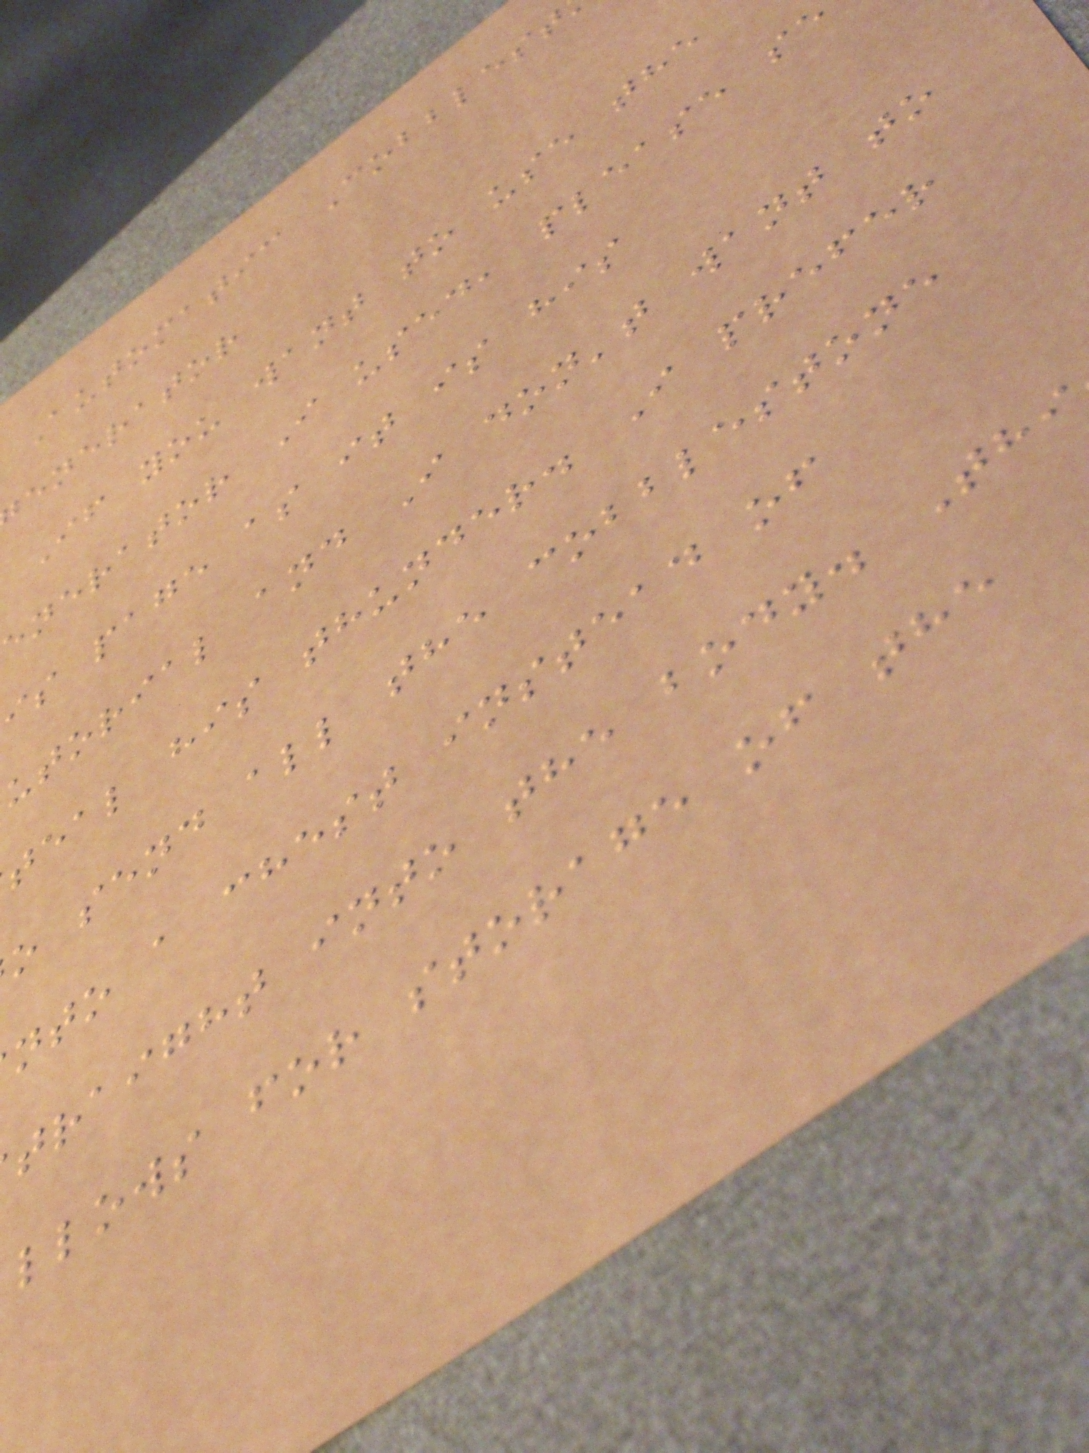Automatic Cobblest
enerator
If you want to use the
enerator I used, please se
is page as it is his
utorial and I don't want to
teal his thunder. I prefer
o send all the cobblestone
nto a chest instead of
traight into the body. Thi
llows for storage of the
